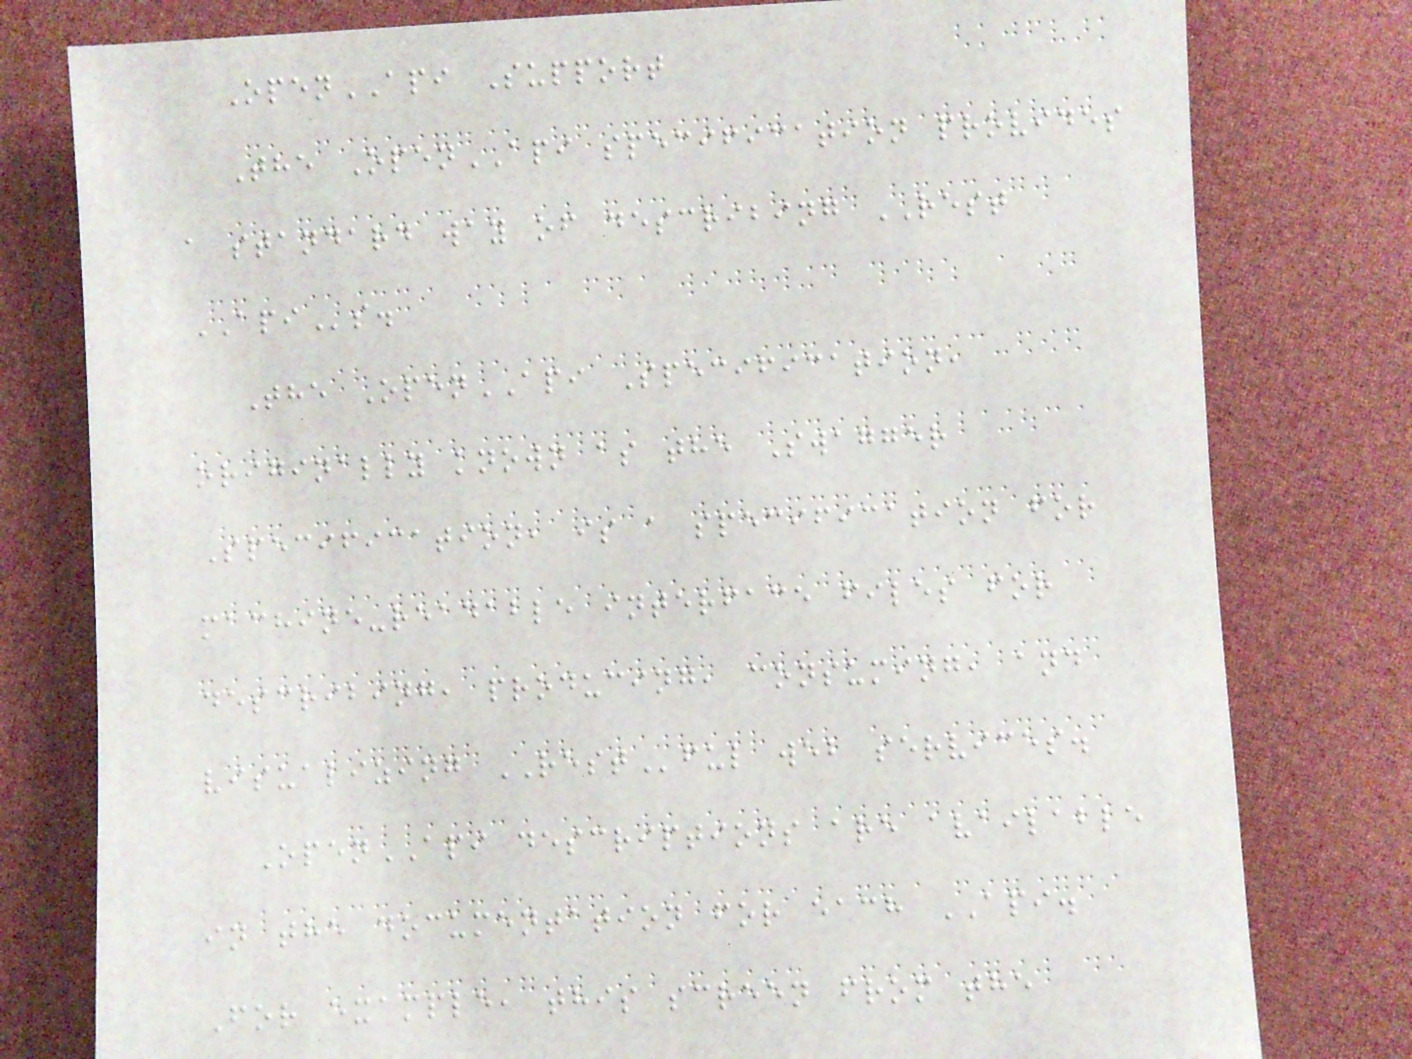OpenAPI Support
The OpenAPI specification provides
a standard way of describing REST
APIs.
The OpenAPI Specification,
originally known as the Swagger
Specification, is a specification for
machine-readable interface files for
describing, producing, consuming, and
visualizing RESTful web services.
OpenAPI descriptions are available
in the documentation for each API.
For example, this screen from the
